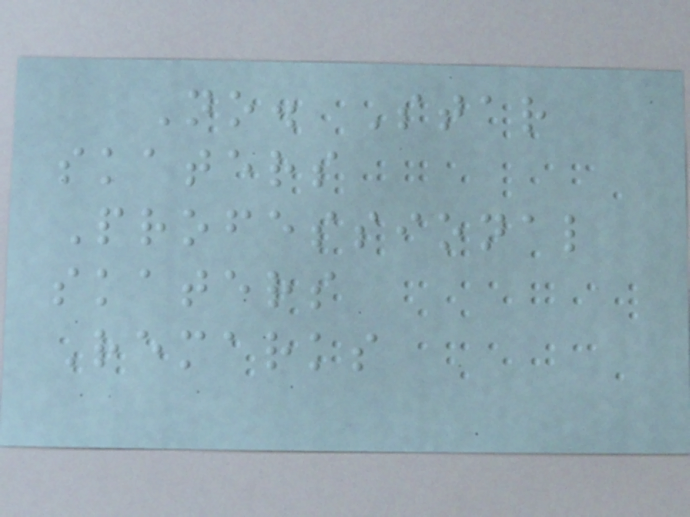No. Star
skaters
Professional
skaters
Remarks
